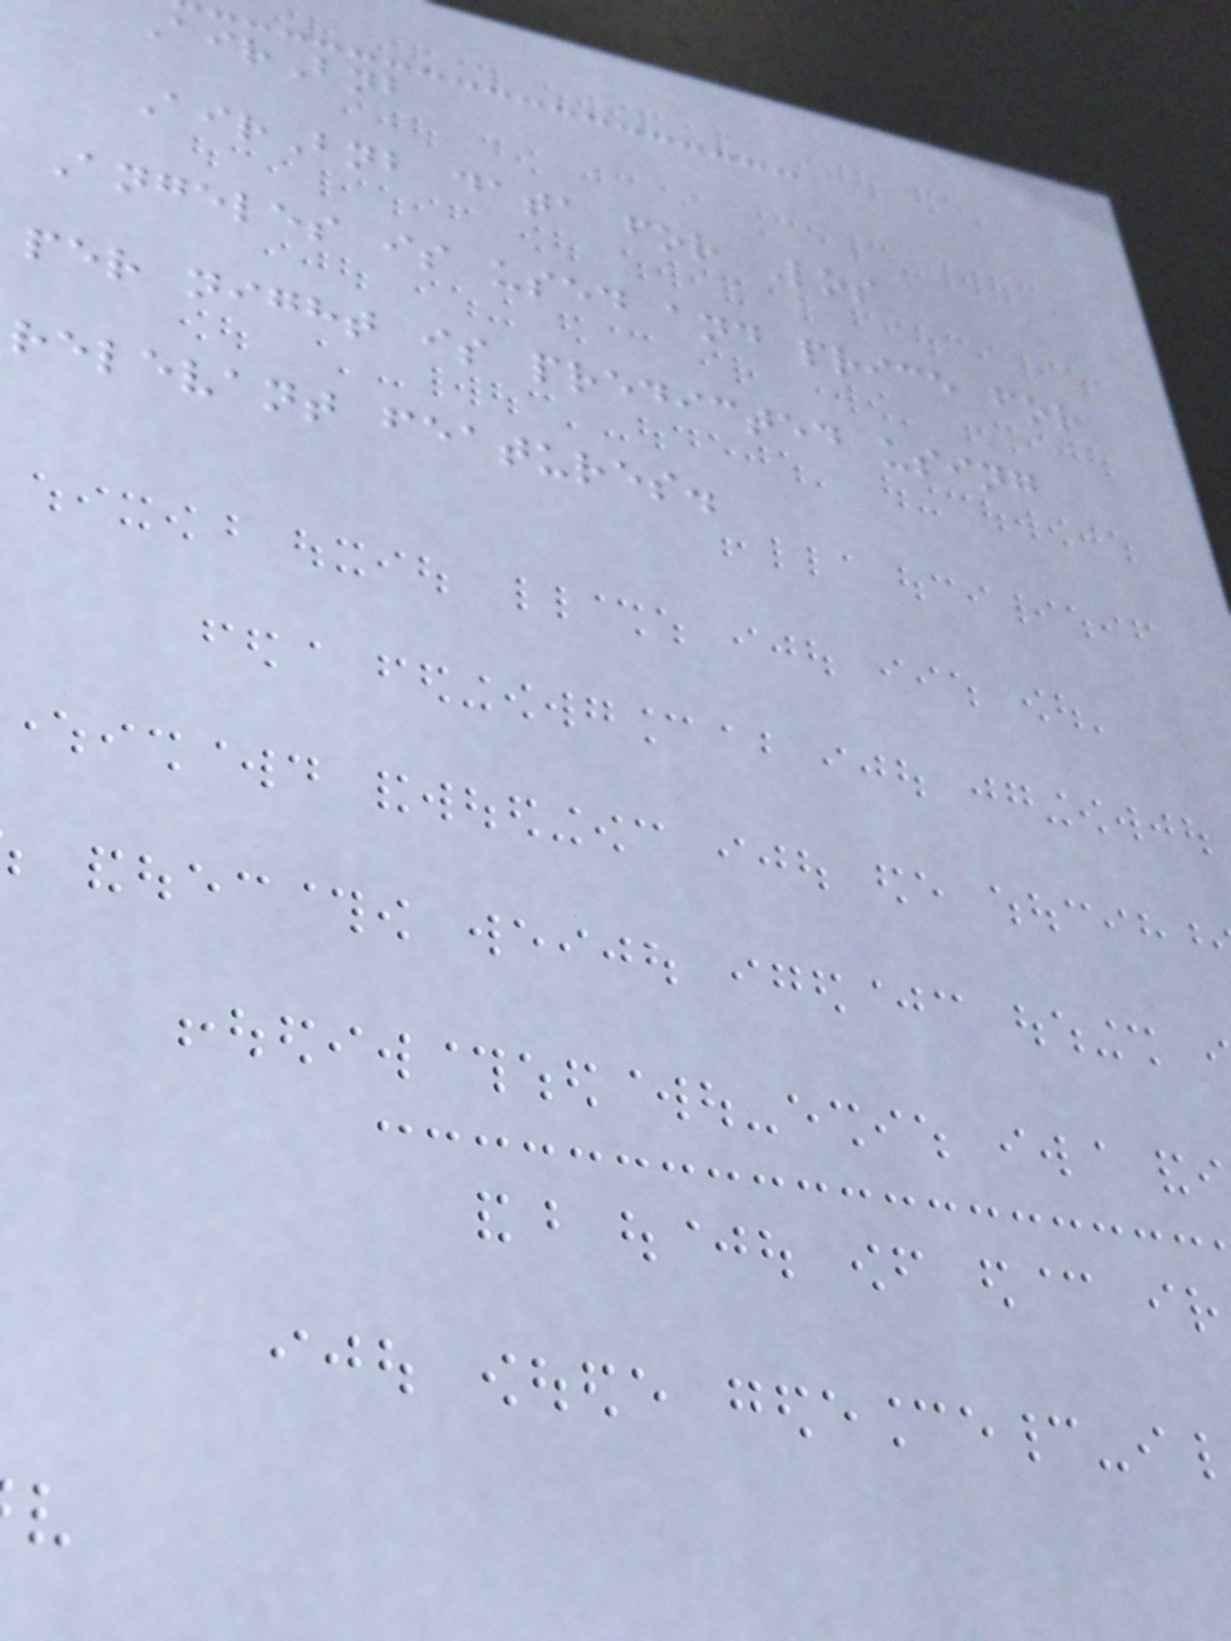AirBnb
AirBnb data for Los
Angeles is used and price for
per night is predicted using
relevant features.
